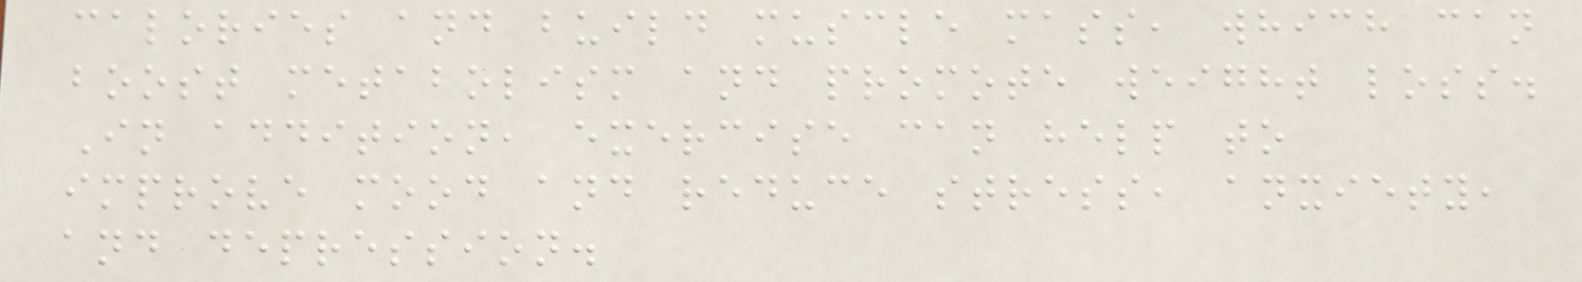calories and build muscle mass, which can
boost metabolism and promote weight loss.
In addition, exercise can help to
improve mood and reduce stress, anxiety,
and depression.
